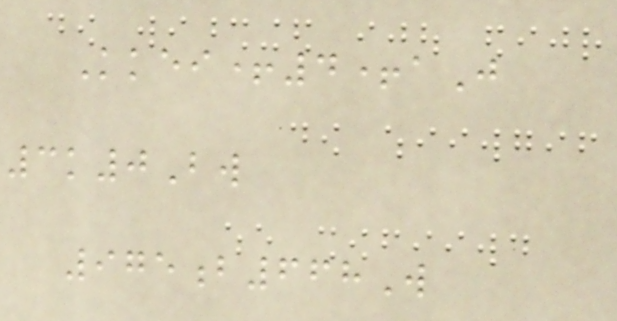Kkei+4+aJ
3k0Bw
975b668W
